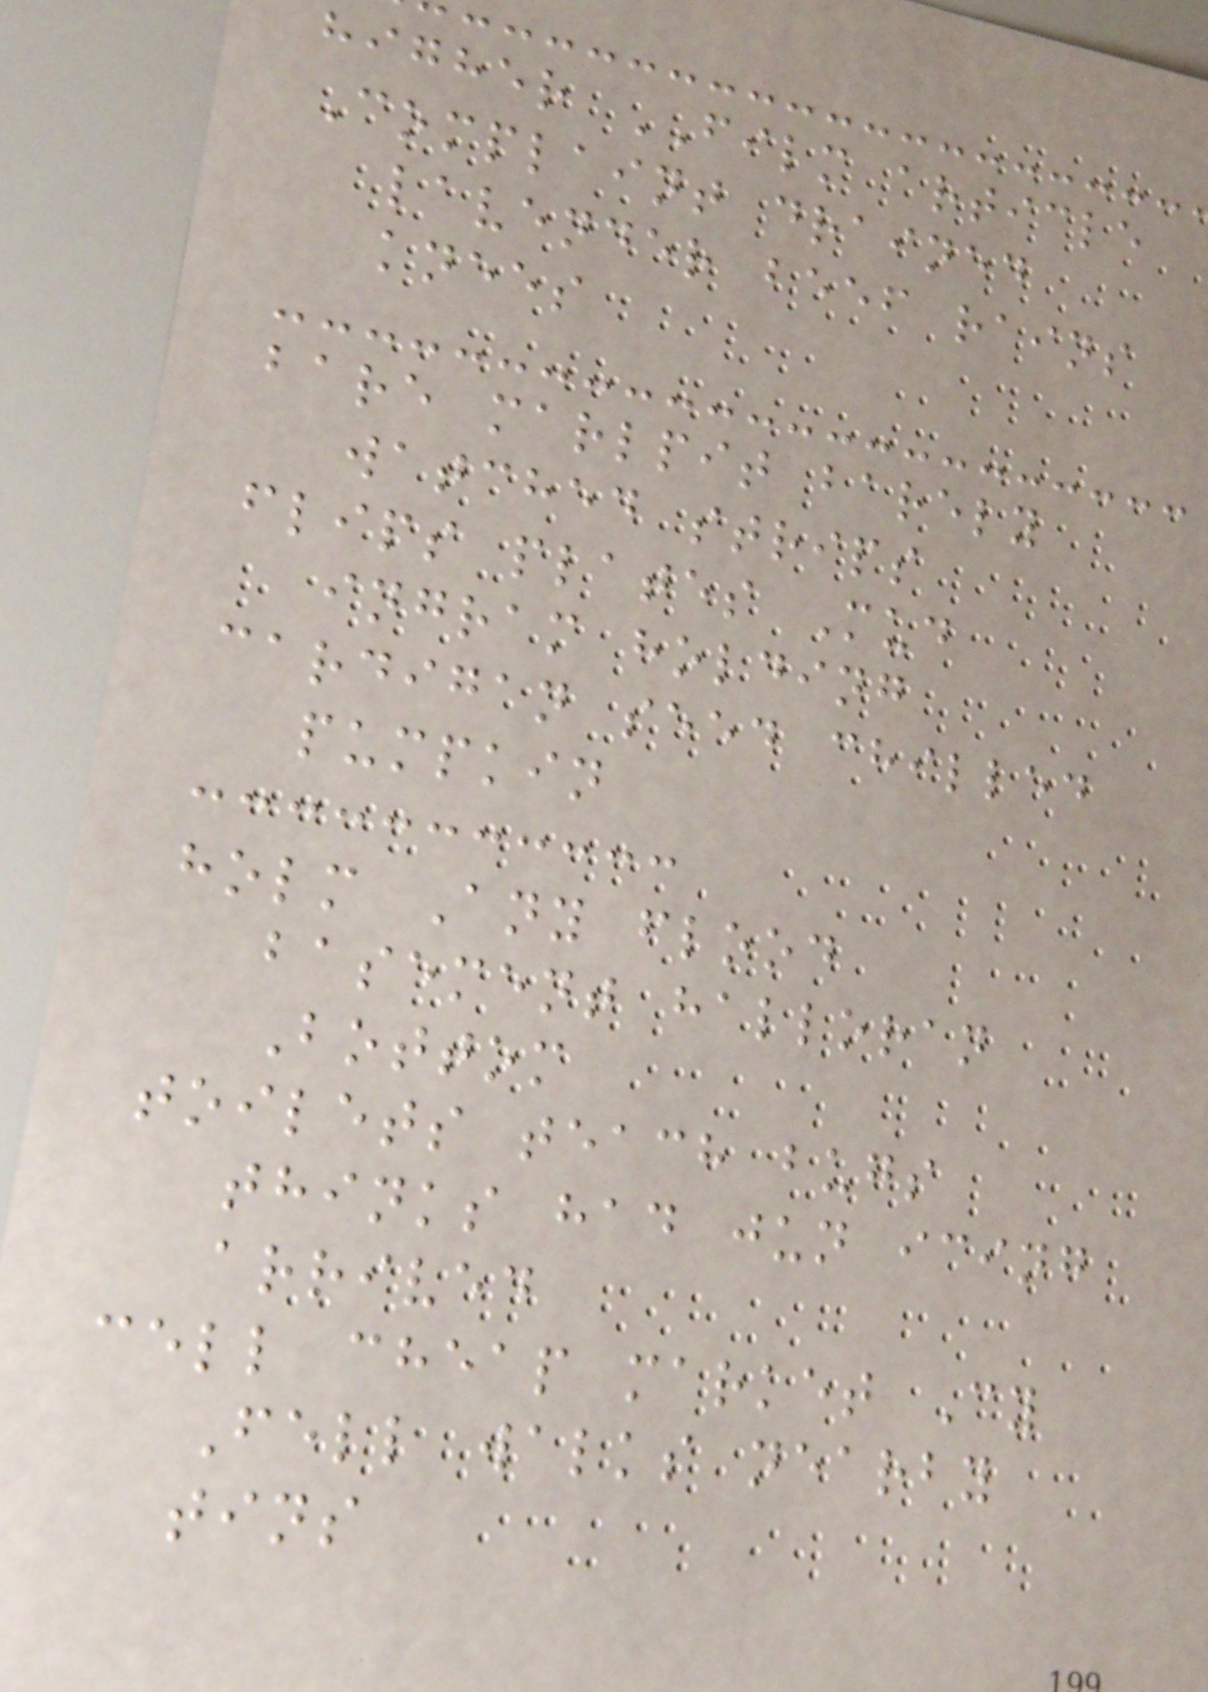higher FILM article
Complaint drained
lavender beef rains
knees
bare marlpit barely
watched strips
flips plates Mud
ingram holding
cardigan seed chilled
pumpkin
holm Any flood
basement halloran
Bottom
toilets teach bugs
thinks had jun icing
arrived
cell cheap market Cy
Fell walks nearby
tins
